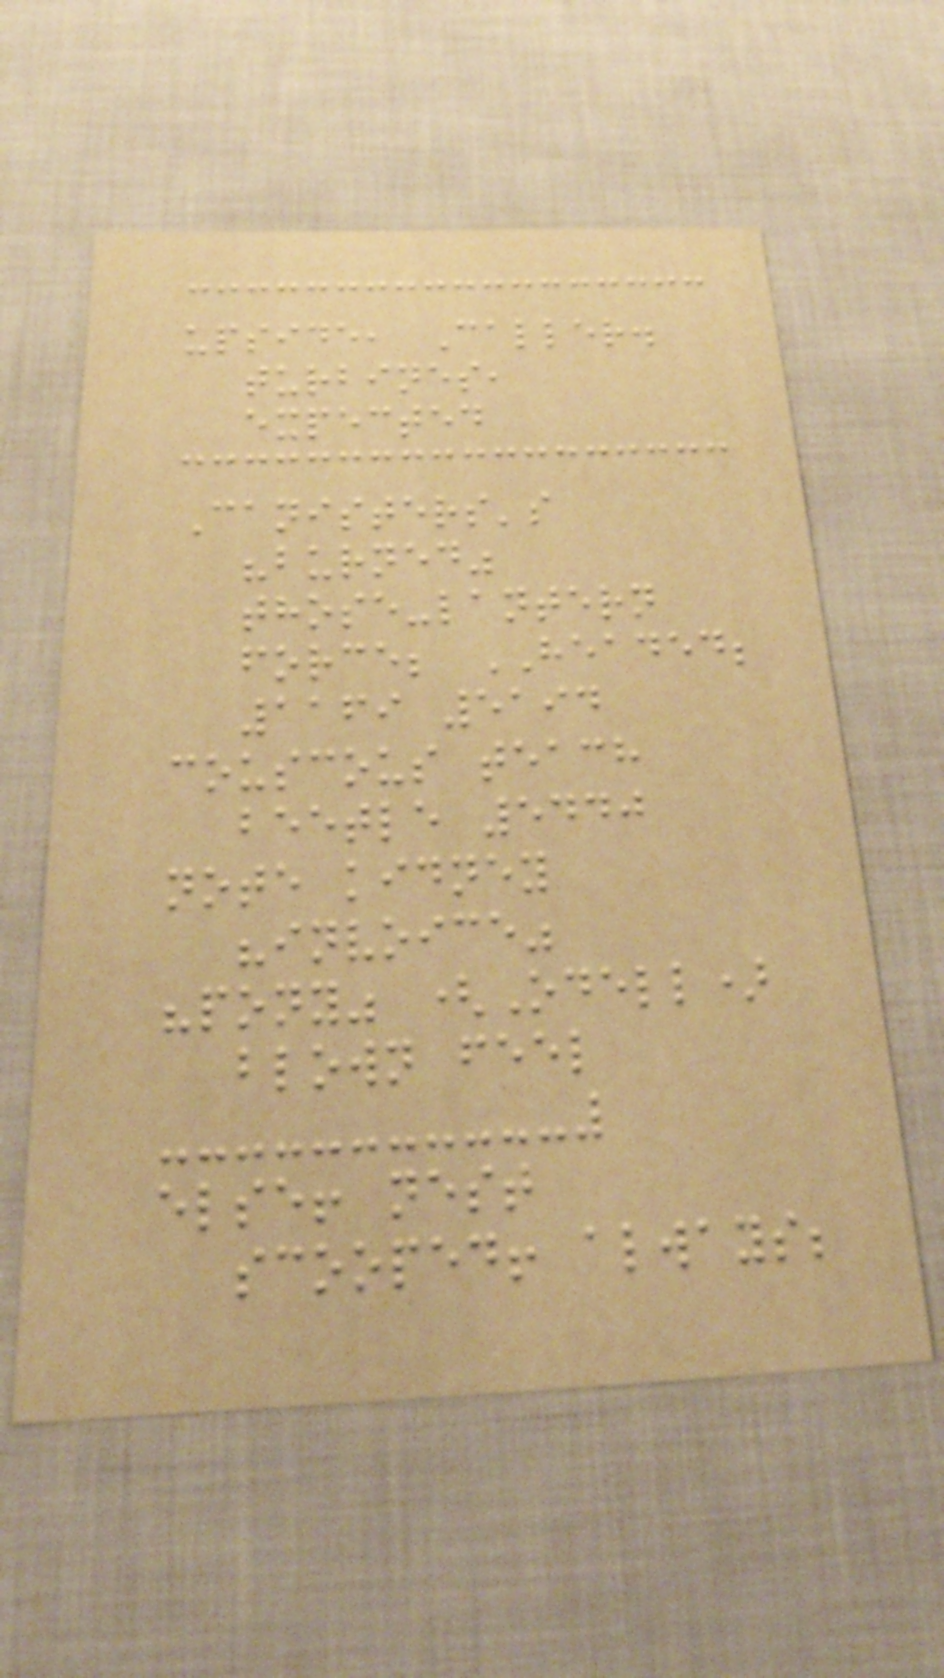upside, Caller.
turbines,
expected
Canisters's
"burned"
those-lantern
force; HEADED;
1169 5194
couscous teach
beetle 5440
note kidney
"invoice"
"pony" (Odell)
blown feel
else! nest
scooped! always;
